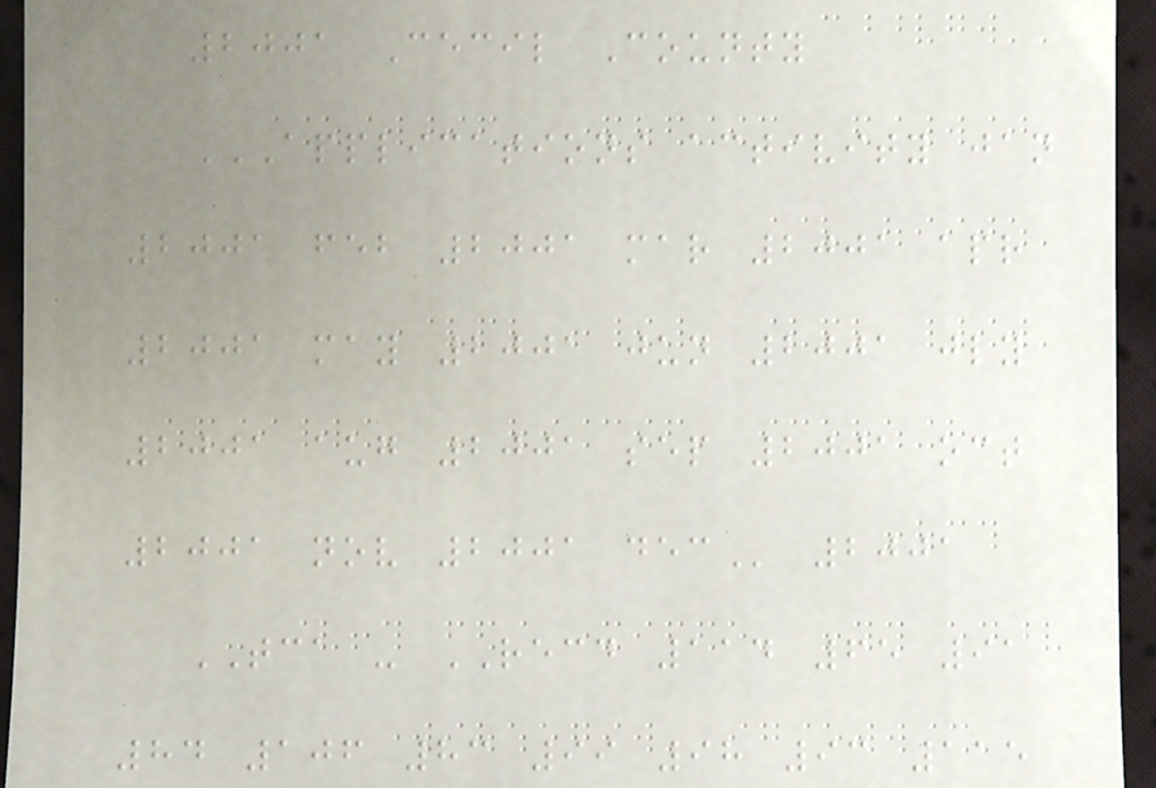2001 Cecil County
APPLICATIONS ACTIVITY JAN
2001 FEB 2001 MAR 2001 APR
2001 MAY 2001 JUN 2001 JLY
2001 AUG 2001 SEP 2001 OCT
2001 NOV 2001 DEC 2001
TCA - RECD 114 65 91
84 106 83 99 98 93 115
